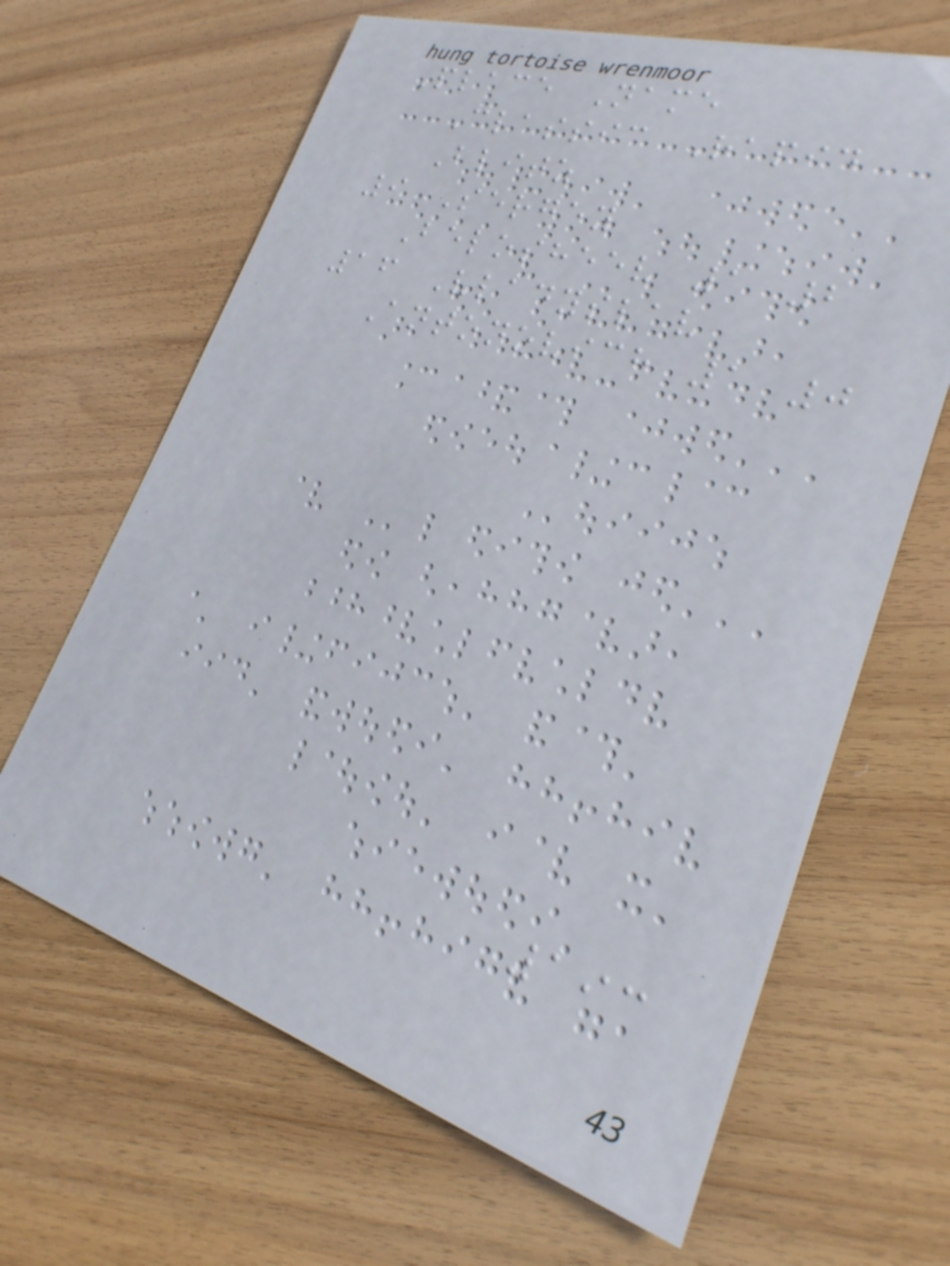Place Name
Classic Rapid
Blitz
9 Sergey
Belosheev 1 2
16 Vladyslav
Antonovich 1 0
193
